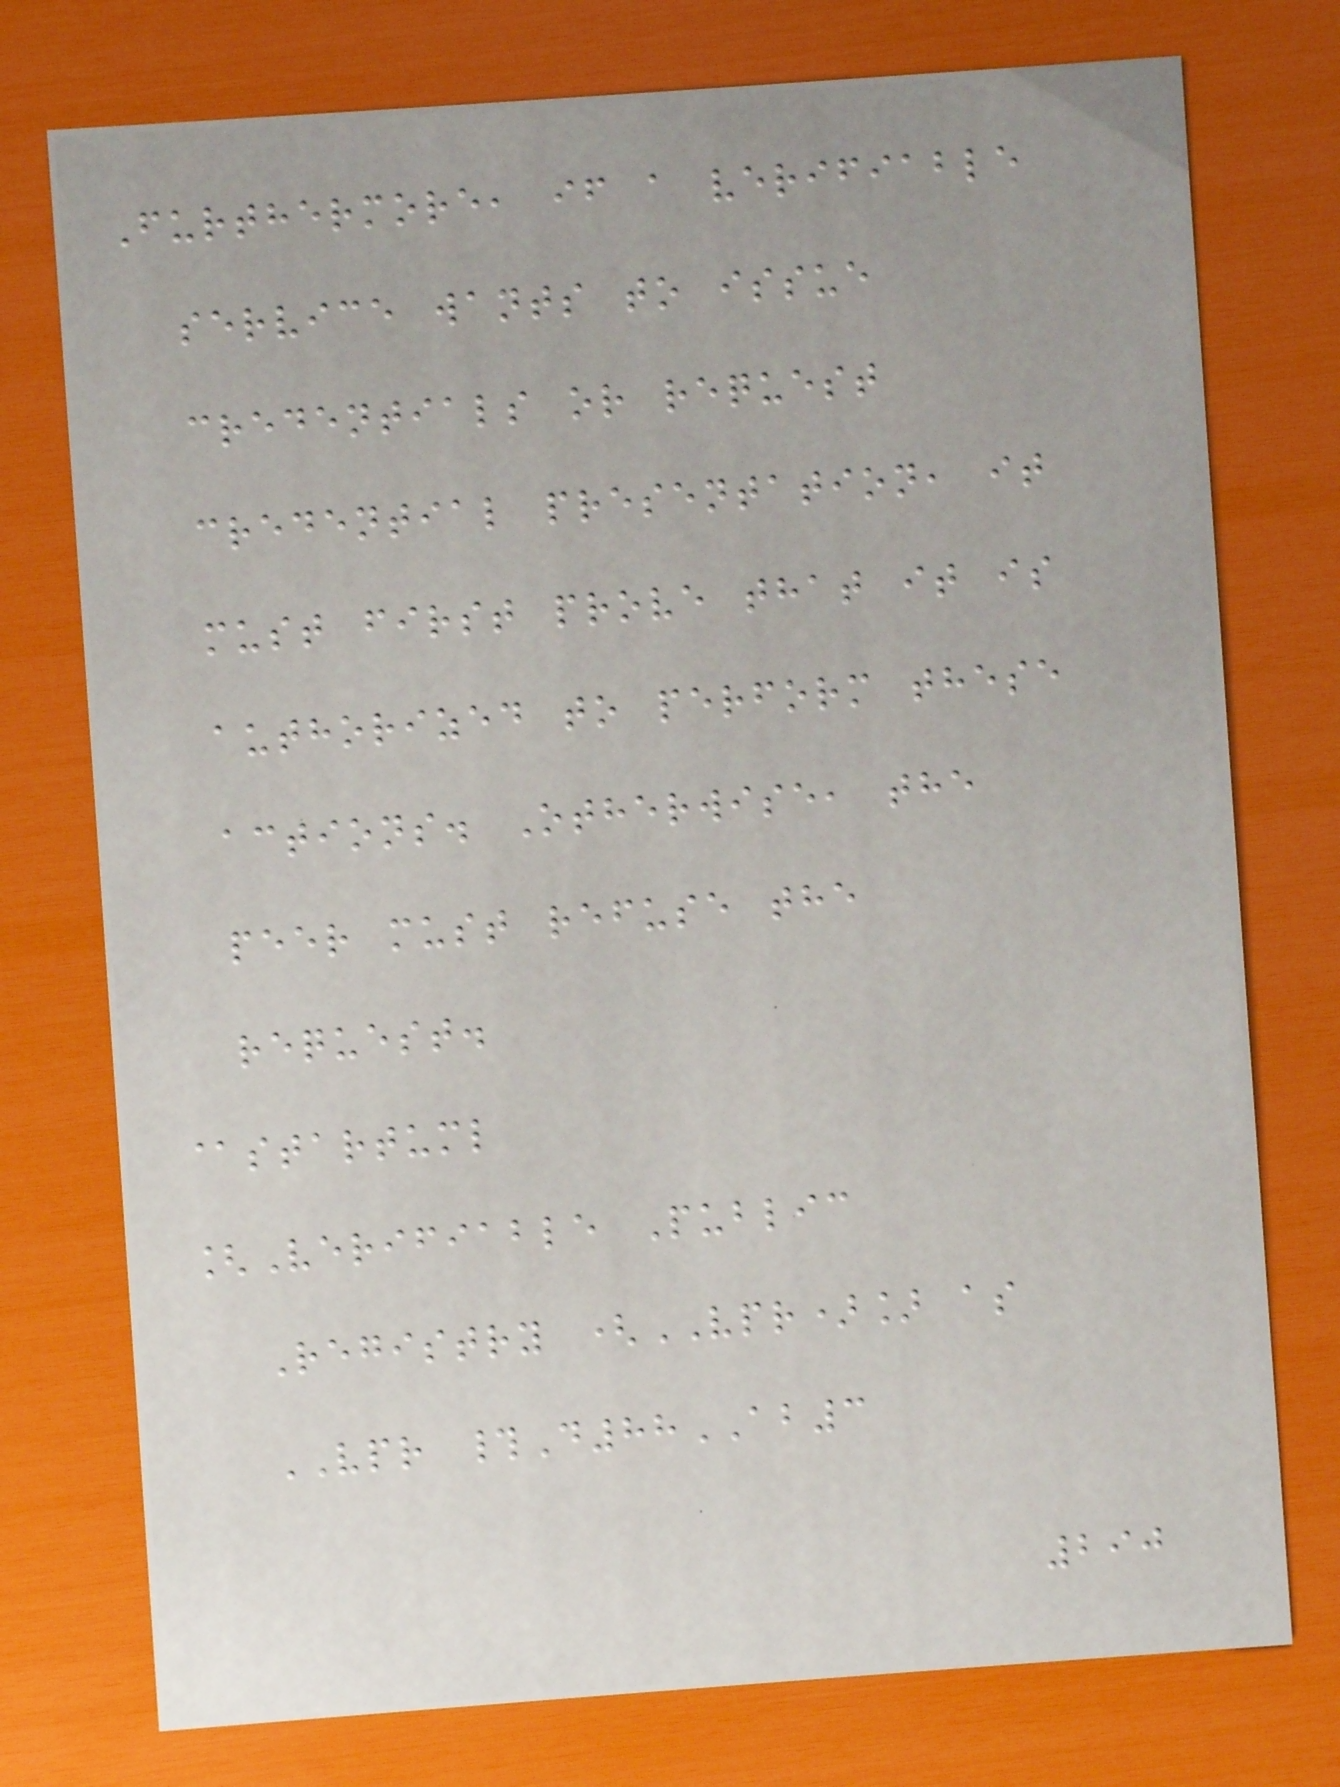Furthermore, if a verifiable
service wants to issue
credentials or request
credential presentation, it
must first prove that it is
authorized to perform these
actions. Otherwise, the
peer must refuse the
request.
@startuml
[Verifiable Public
Registry (VPR)] as
VPR #D88AB3
290
